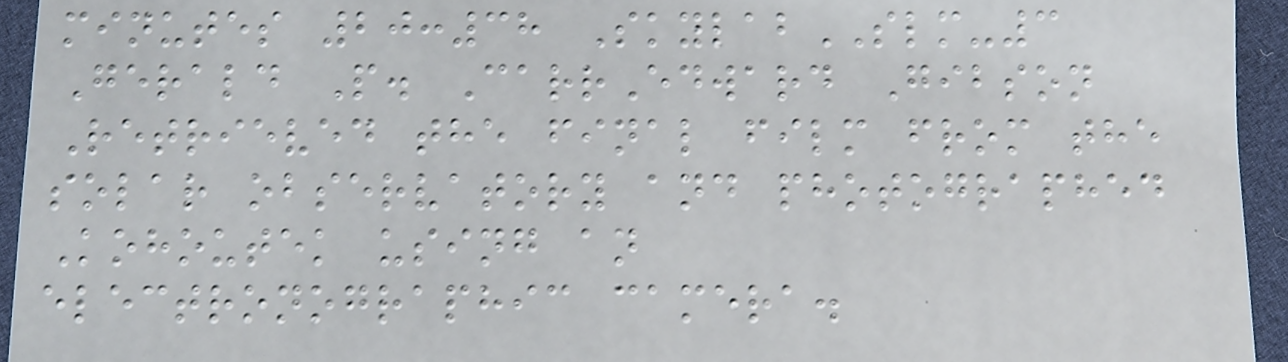minutes 20:38 SkylabSLM-3
Gerald P. CarrEdward Gibson
Retrieved the final film from the
solar observatory and photographed
Kohoutek using an
electronographic camera.
